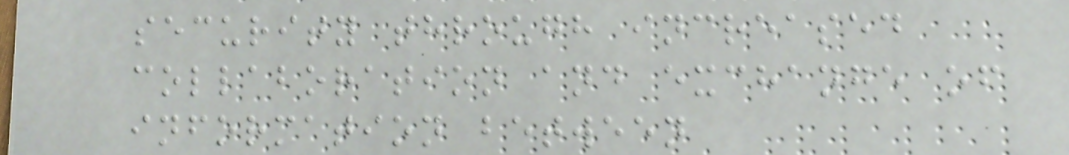security through increased
collaboration and exchange of
information between
